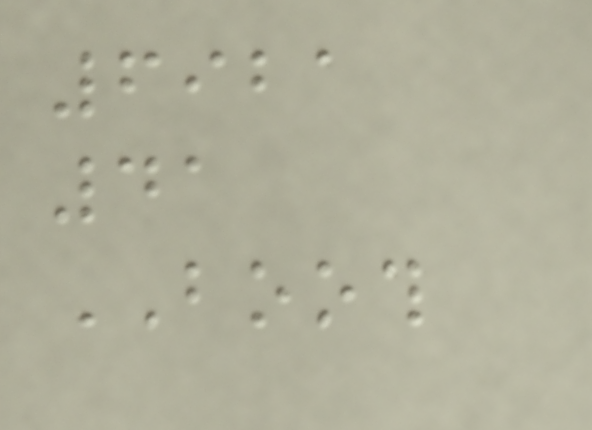6921
41
BOOTH
